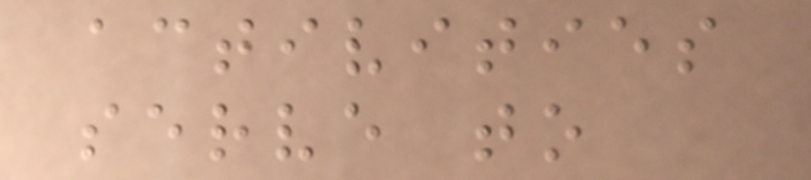activities
serve to
